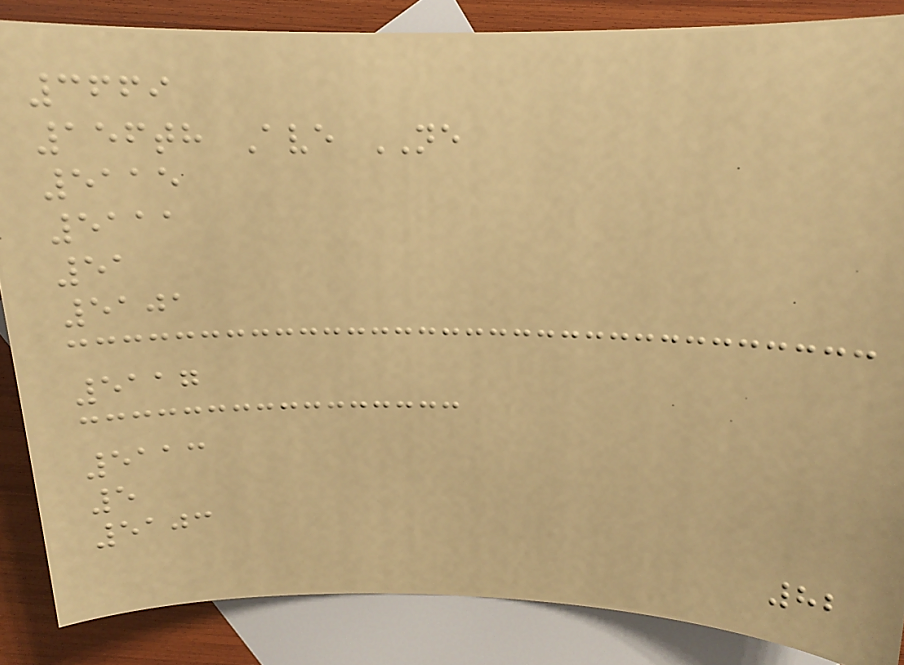3669
156th Ave NE
5115
5111
51
5101
5117
5113
5
5103
82
